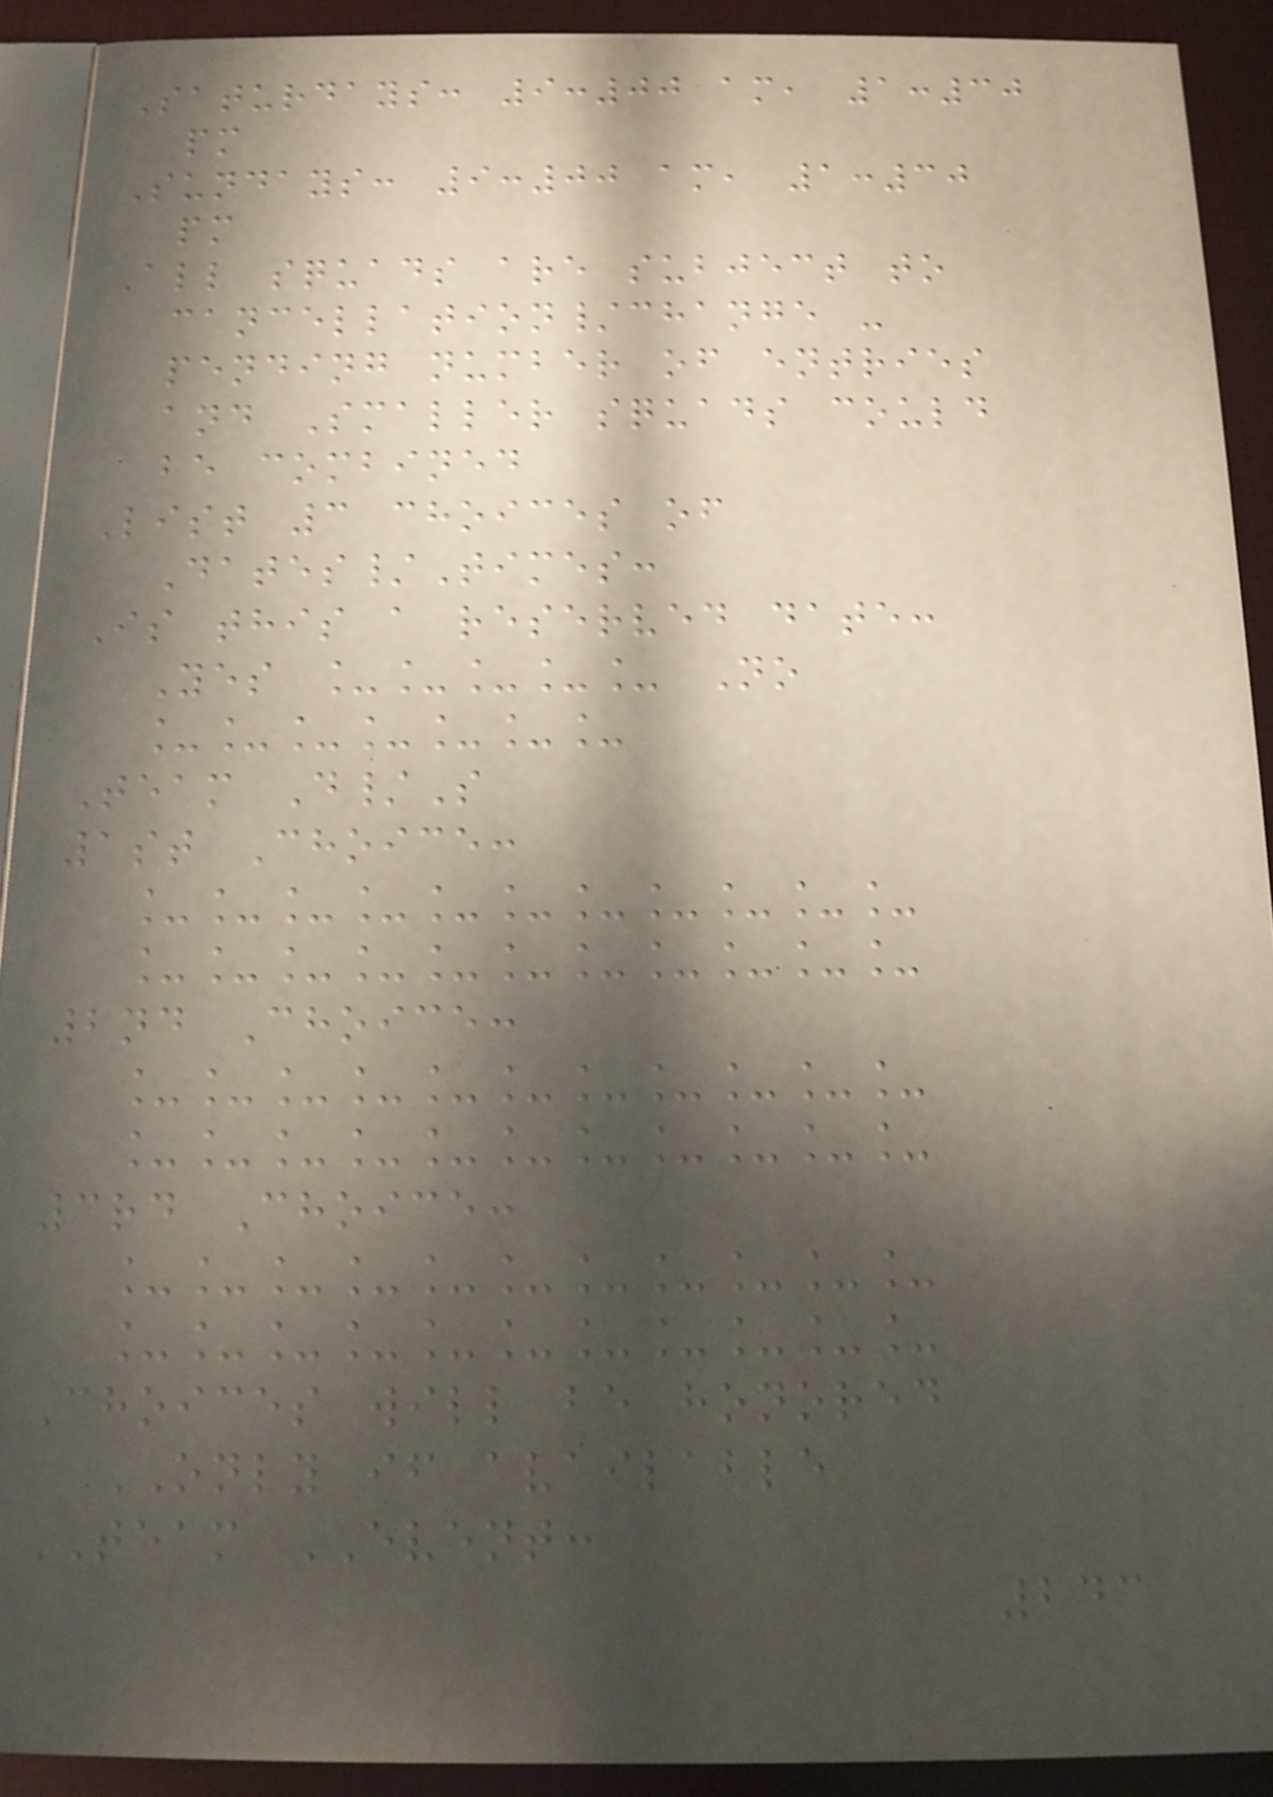Saturdays: 9:00 am, 1:30
pm
Sundays: 9:00 am, 1:30
pm
All squads are subject to
cancellation/change -
pending number of entries
and Smaller squads could
be combined
List 3 choices of
Dates/Times:
Is this a reserved date:
Yes _____ No
_______
Team D/S
1st Choice:
___________
___________
2nd Choice:
___________
___________
3rd Choice:
___________
___________
Choices will be honored
ONLY if available
TEAM EVENT:
243
